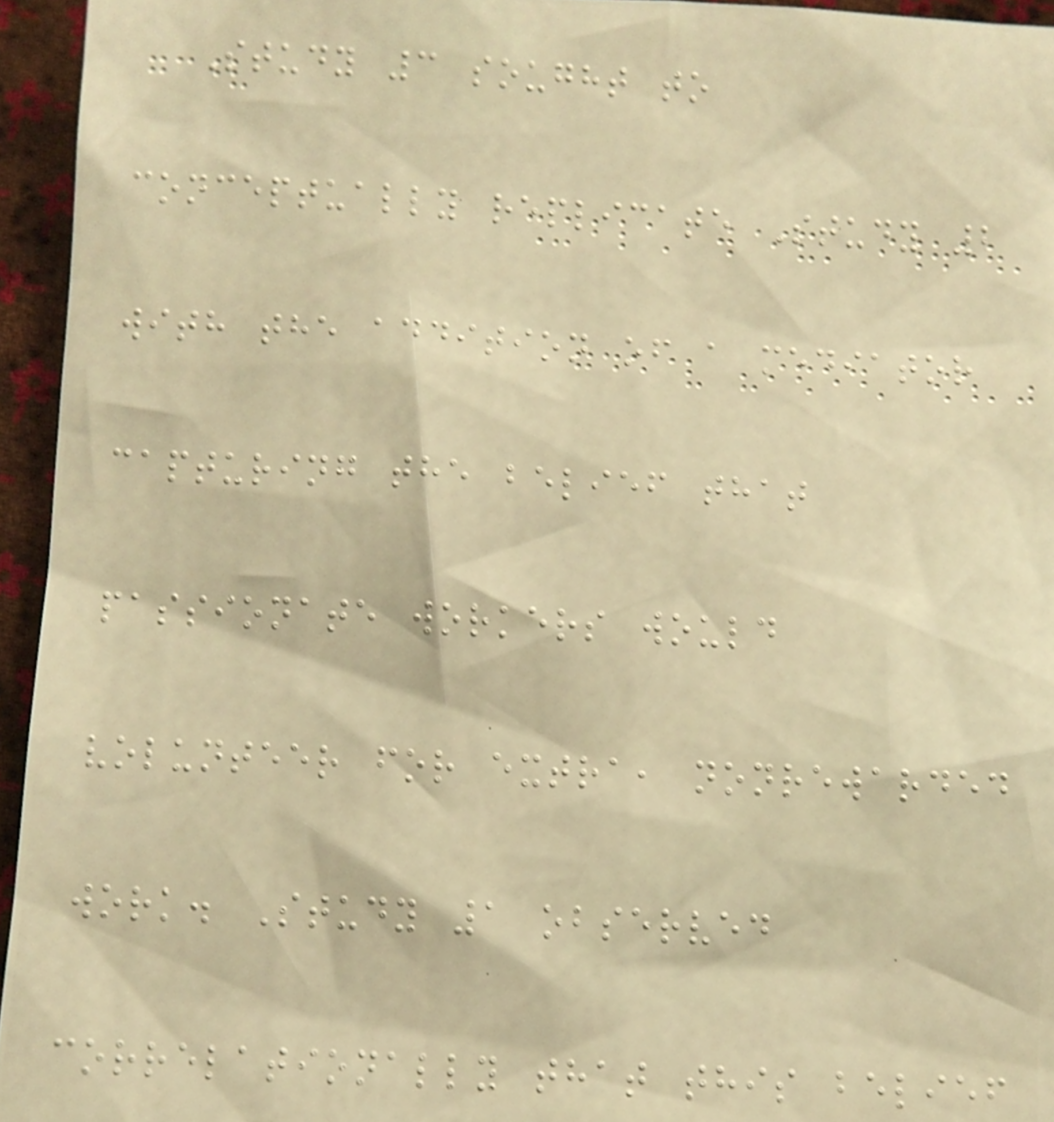Study 3 sought to
conceptually replicate Study 2
with the addition of a mediator
capturing the belief that
passionate workers would
volunteer for extra, nonrewarded
work. Study 1 observed
correlationally that this belief
